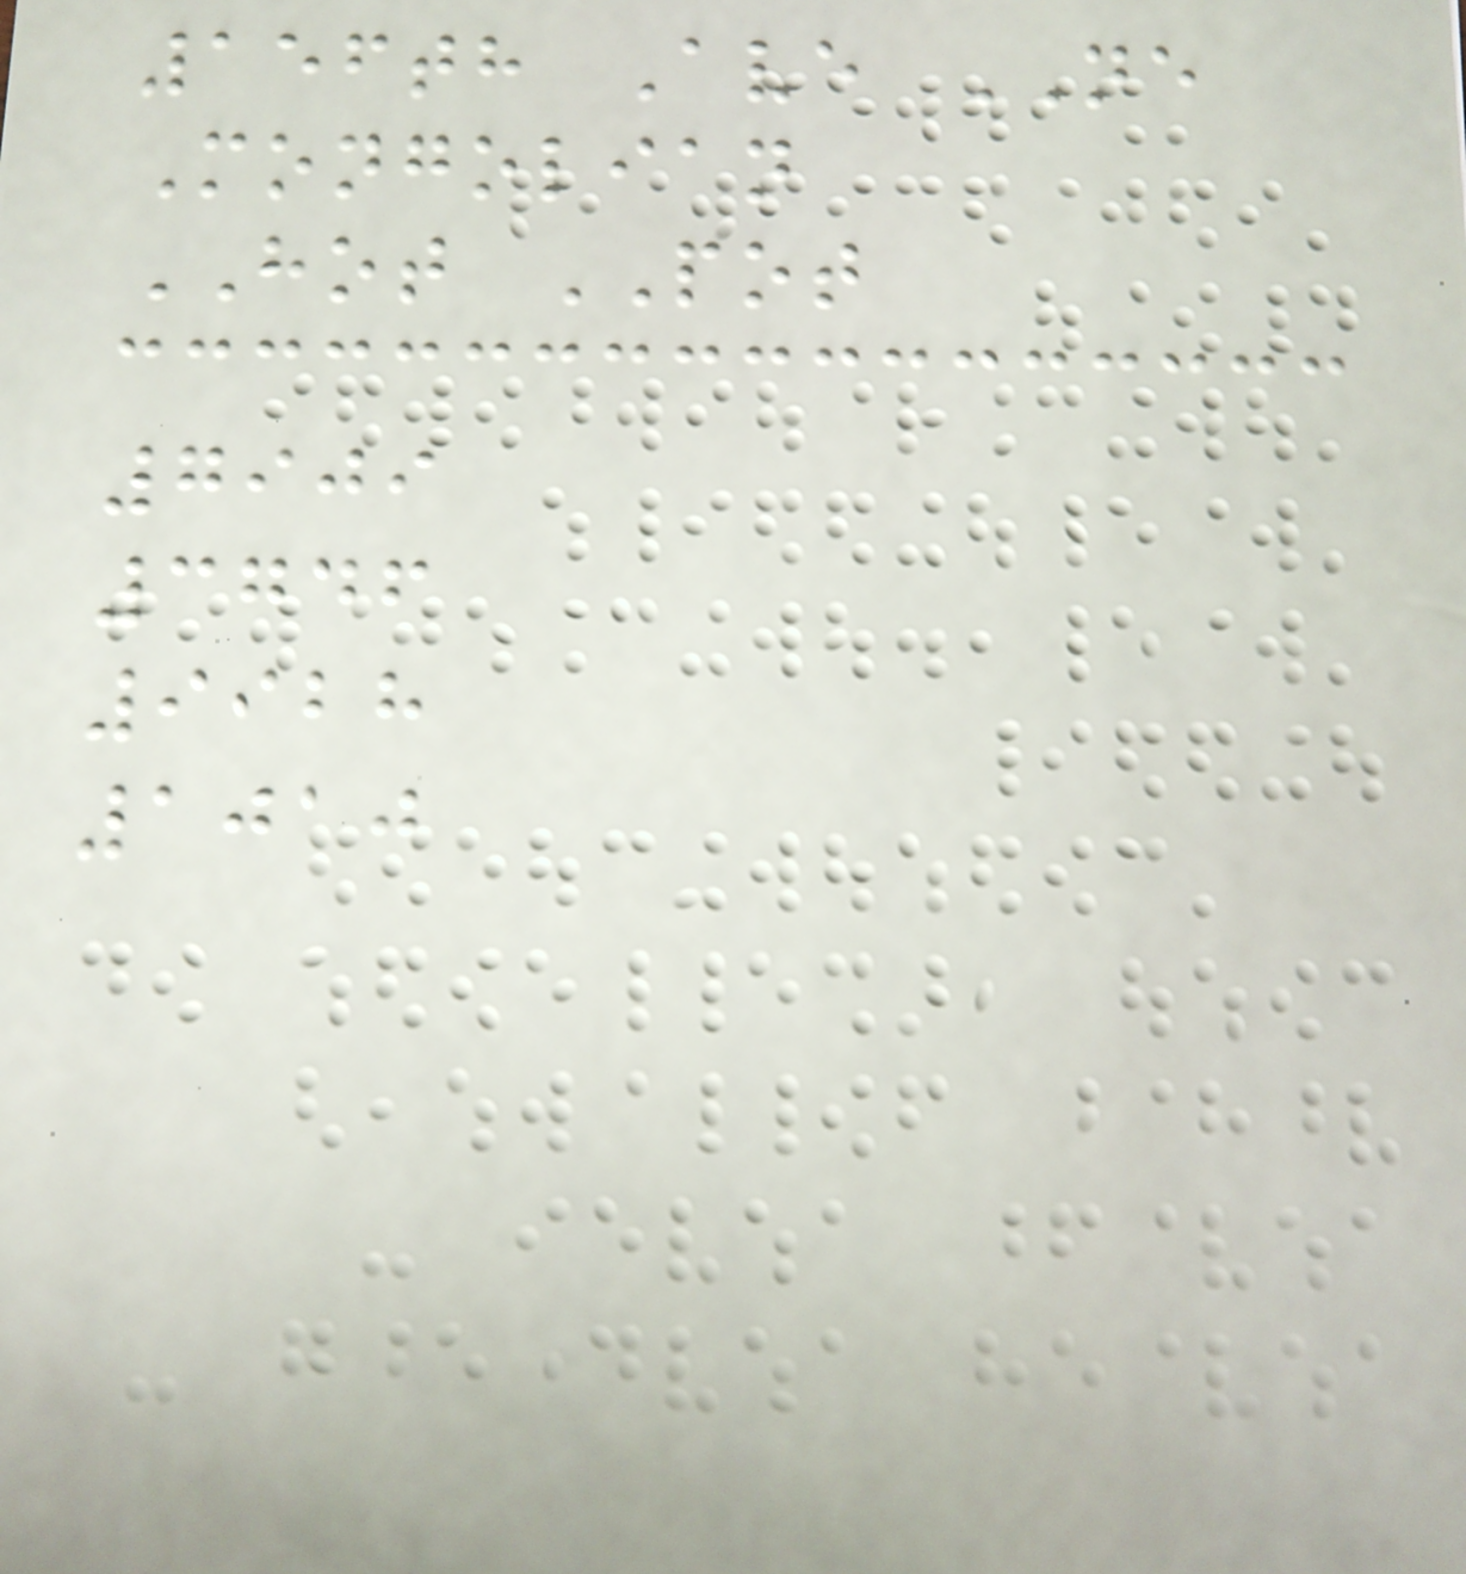156th Ave NE
Mongolian
HOT POT
7909
3746
9928
1010
